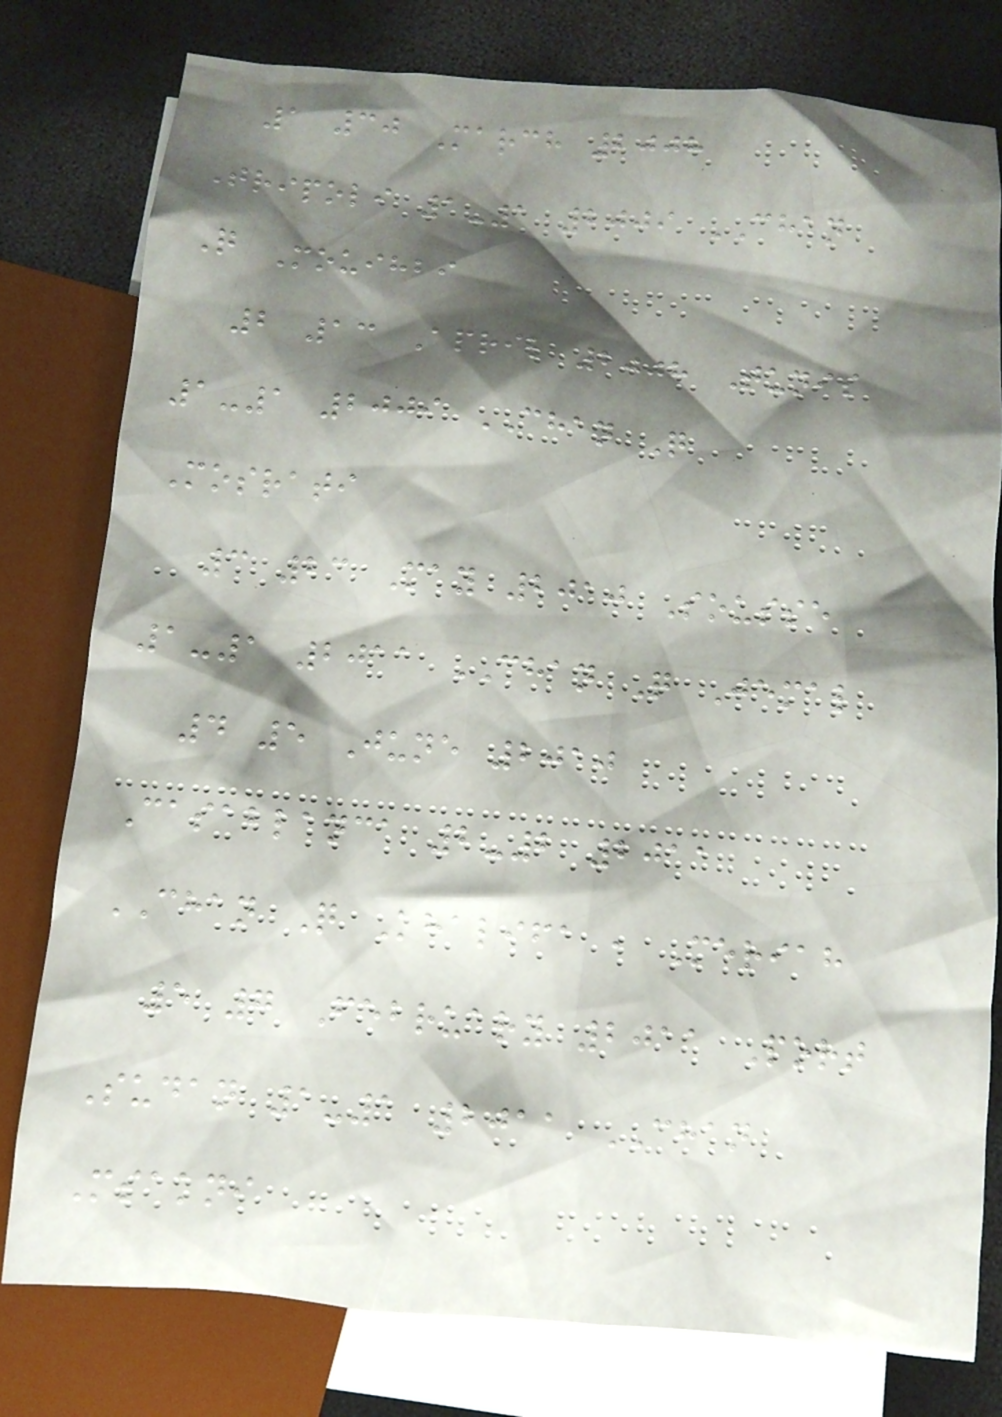1 30 March 2008
Tripoli 1-1 2009 CHAN
Q Mouihbi
2 13 April 2008 Tunis
1-1 2009 CHAN Q
Mosrati
3 23 May 2010 Sousse
1-1 2011 CHAN Q Jemal
4 5 June 2010
Casablanca 2-2 2011
CHAN Q Khalifa , Meriah
5 7 February 2011 Port
Sudan 1-1 2011 CHAN
Msakni
